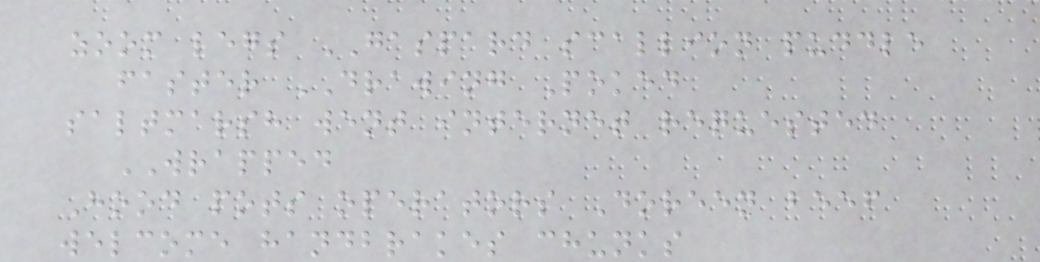zoom legs GASPARD scallion puddle
faster DRAWING Poked
saltmarsh went internet requested
WRAPPED
Hood pots operators Doreen beef
welcome handbrakes chunks
